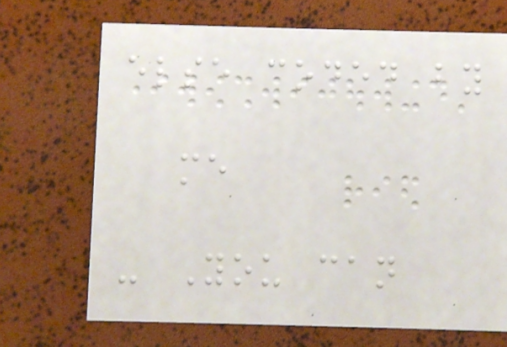else coded by
me
- You can
